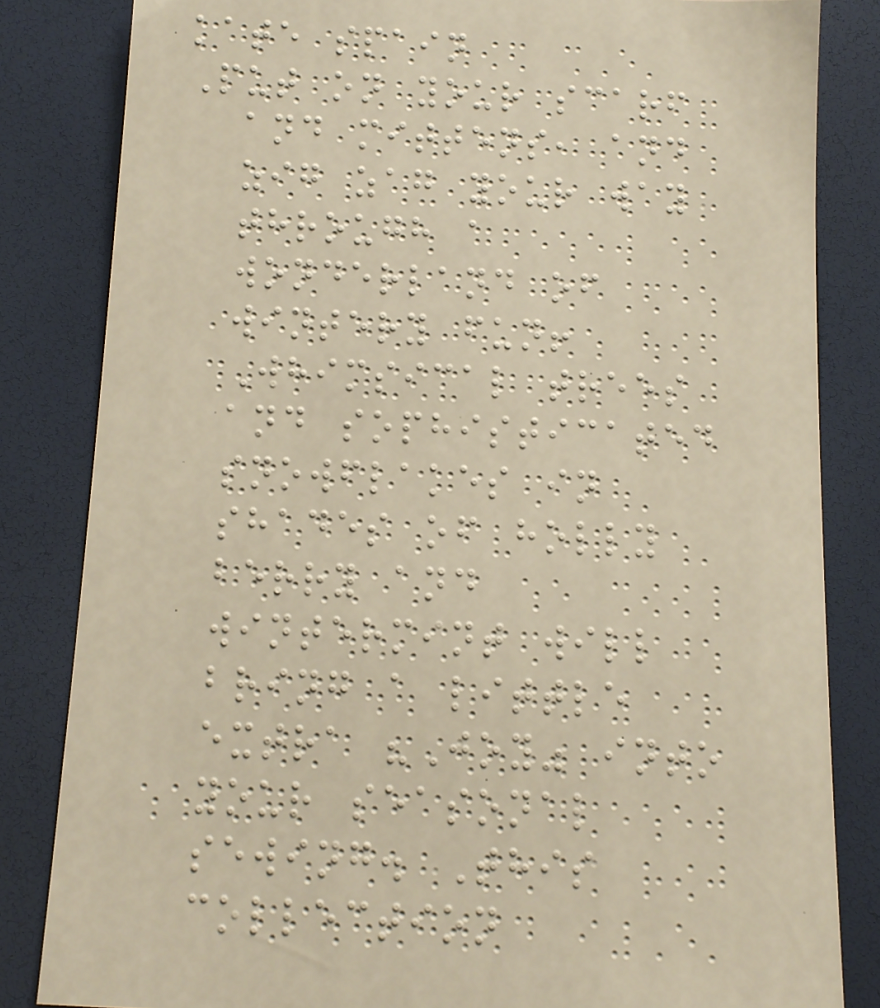kate spain
Put on your scarf
and mittens, and
zig zag your way
through a
wonderland of
wintery fun!
Whimsical trees
and sophisticated
snowflakes in
shades of holly
berry and
wintermint will
bring a little
extra "Joy" into
your seasonal
sewing. This
collection
